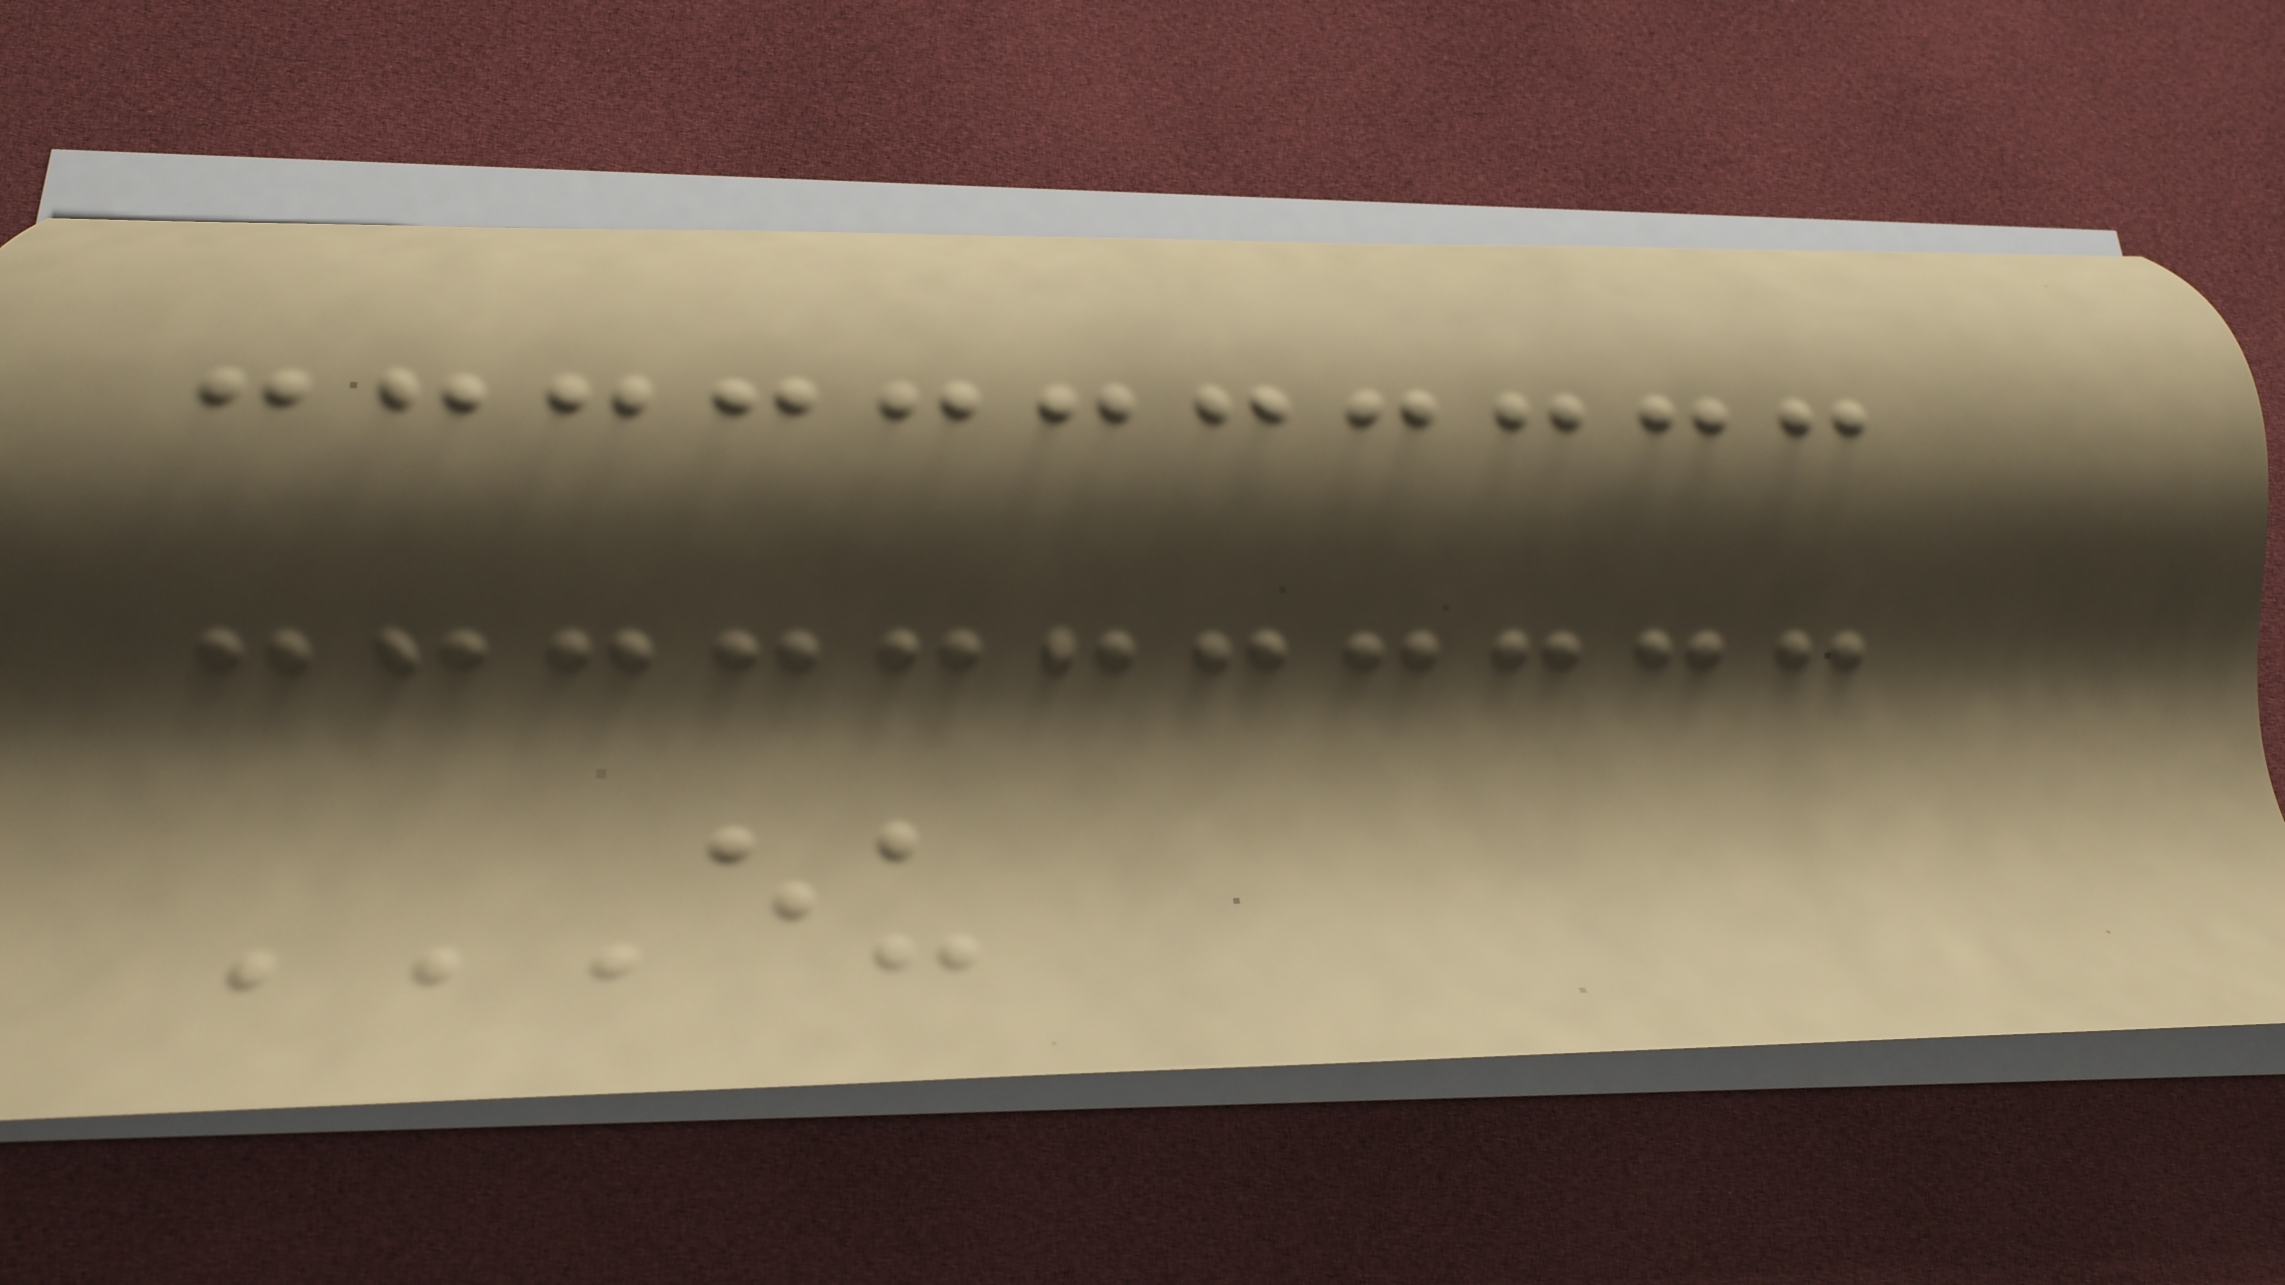EU
